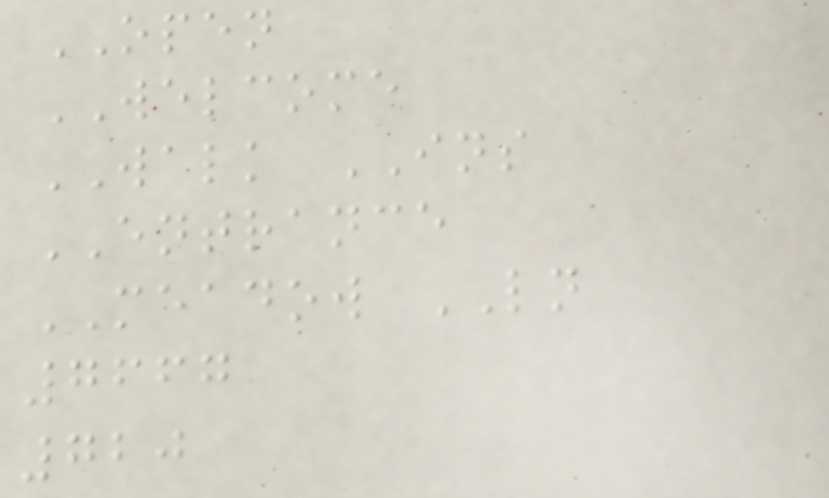OPEN
WELCOME
WALK INS
ENTRANCE
MEADOW LN
7667
720
